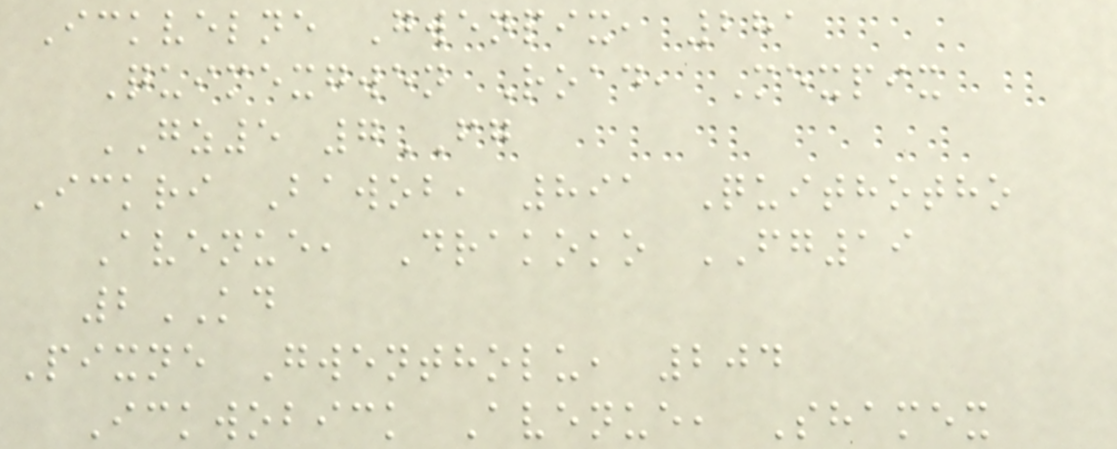Ickvelne Gwenpix, 281
Quimexgwen Road, Mexpix
GZ5 7FG
Ickri Bawob, 891 Quithotho
Avenue, Drakoko FG19
2KD
Pixne Gwentholu, 204
Ickwobick Avenue, Shamex
